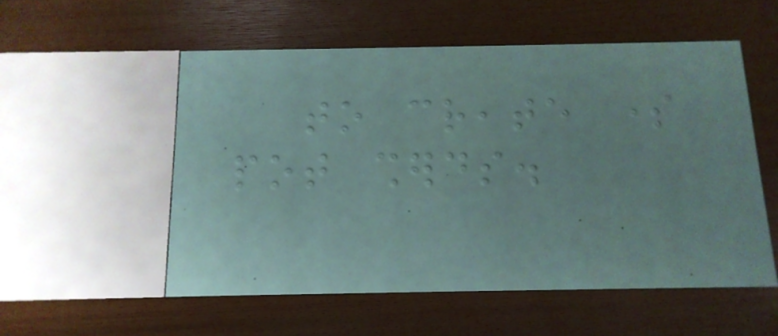to create some
pot sherds.
